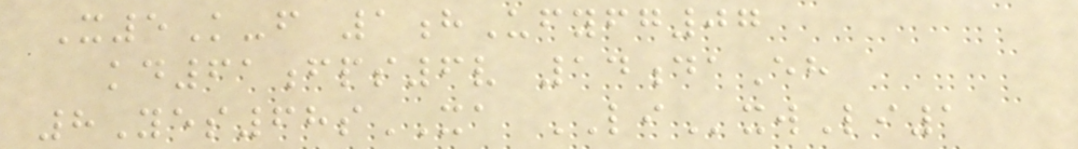X5K-f 1hUfyfg07
kd61fps6v 14daEh
8Yes68sXA LIxwLi1
